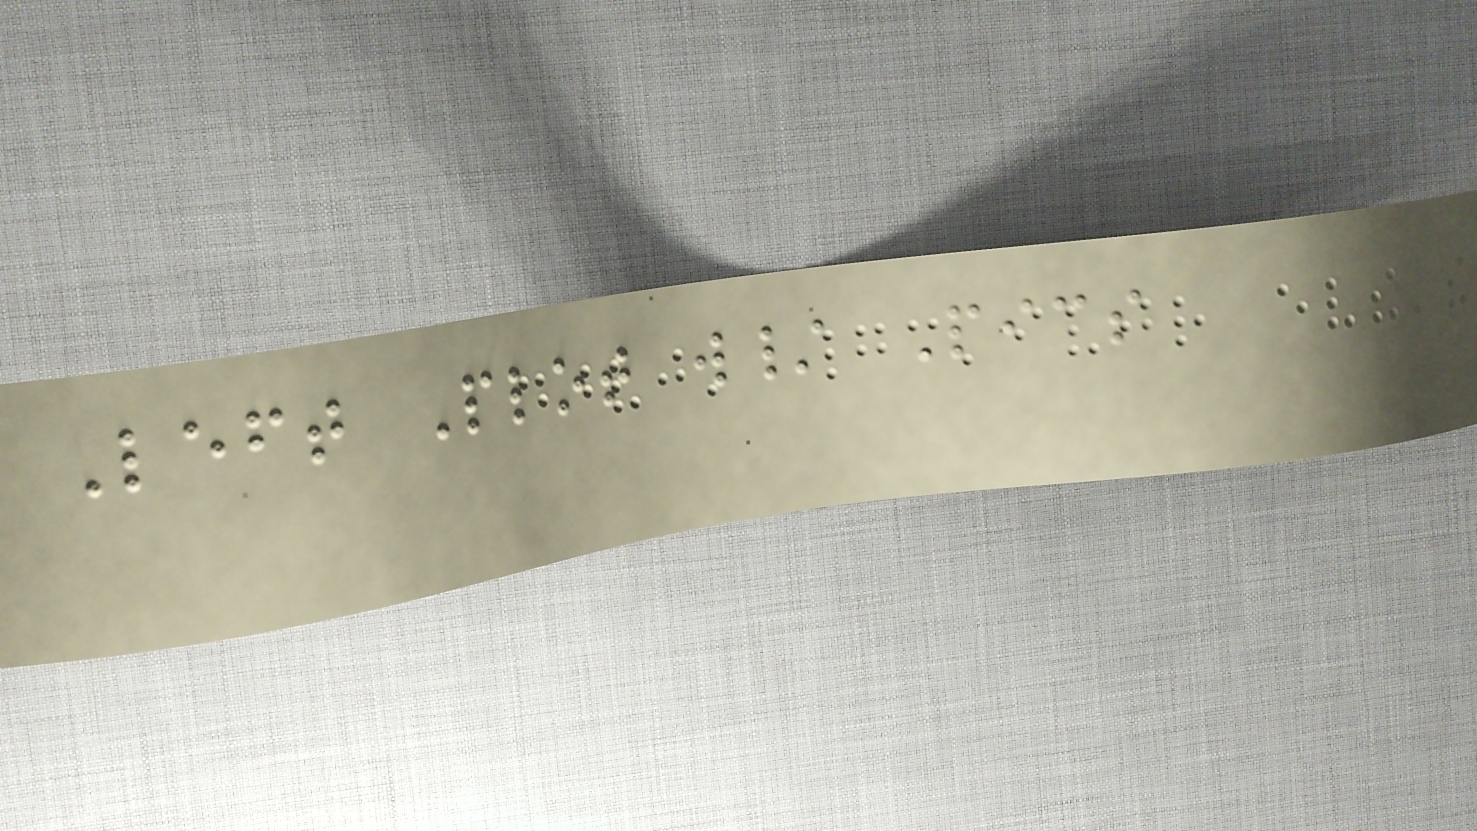Left Plot w/ Pics
